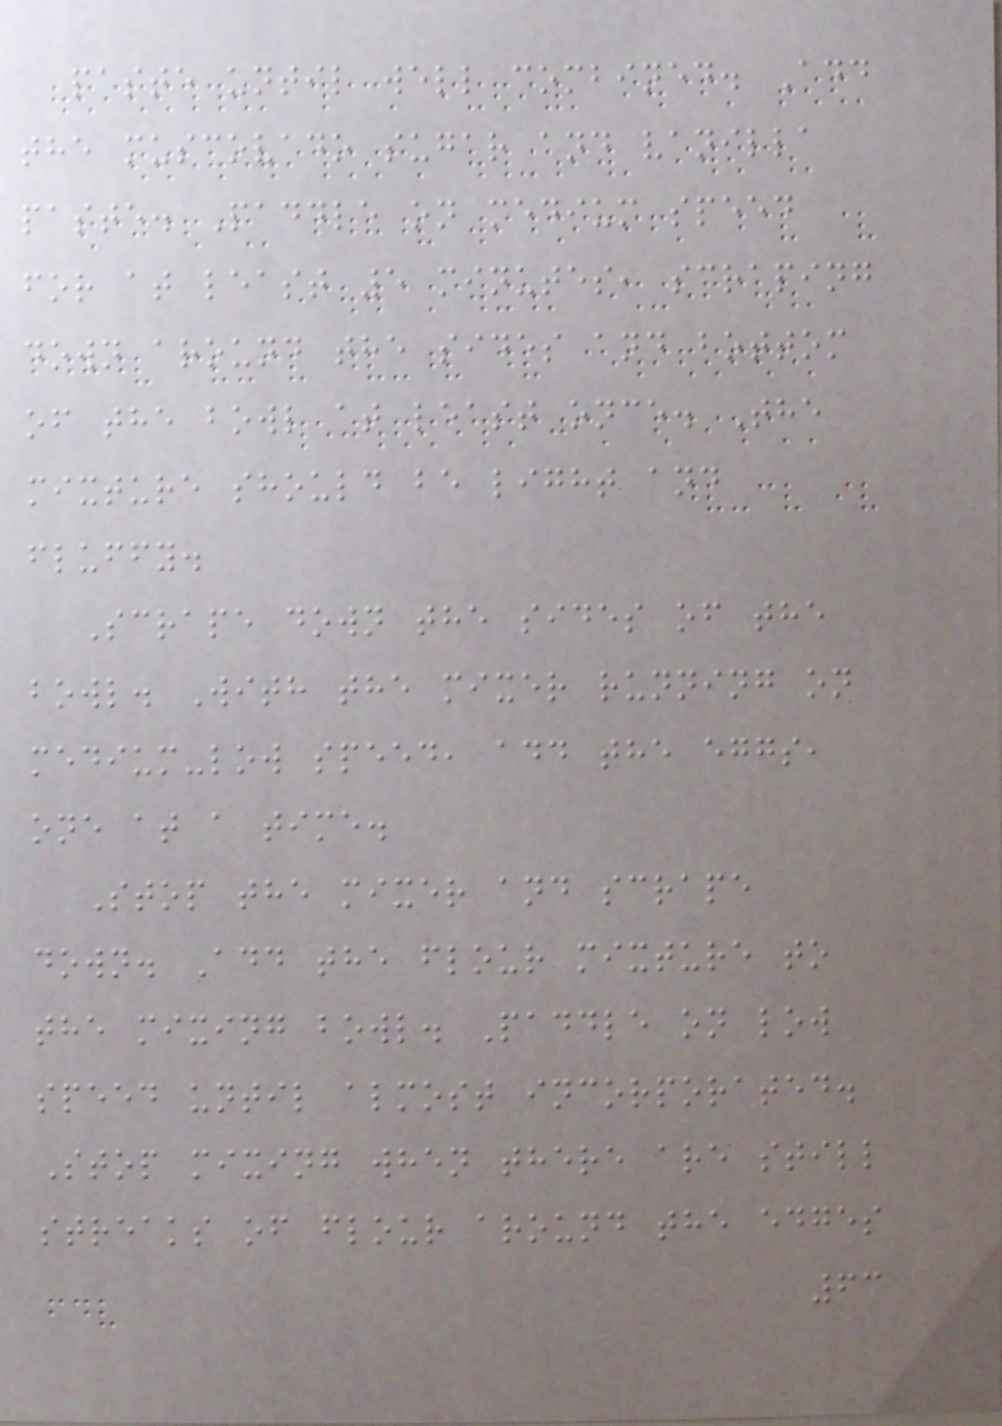paste until well combined. Add
the muscovado sugar and vanilla
paste. Paddle on medium speed
for at least 5 minutes, scraping
down around the sides and bottom
of the bowl at least once. The
mixture should be light and
fluffy.
Scrape down the sides of the
bowl. With the mixer running on
medium-low speed, add the eggs,
one at a time.
Stop the mixer and scrape
down. Add the flour mixture to
the mixing bowl. Paddle on low
speed until almost incorporated.
Stop mixing when there are still
streaks of flour around the edges
63
